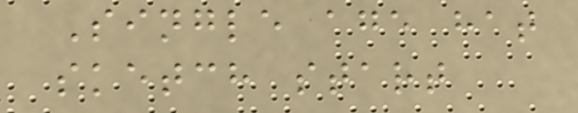Single age hat
sketch start
